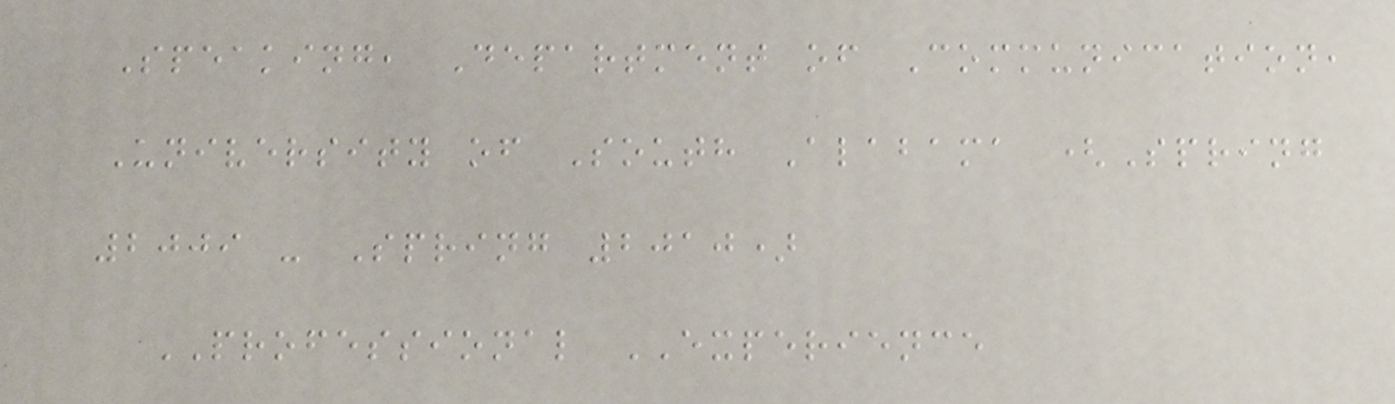Speaking, Department of Communication,
University of South Alabama (Spring
2009 - Spring 2010)
PROFESSIONAL EXPERIENCE
